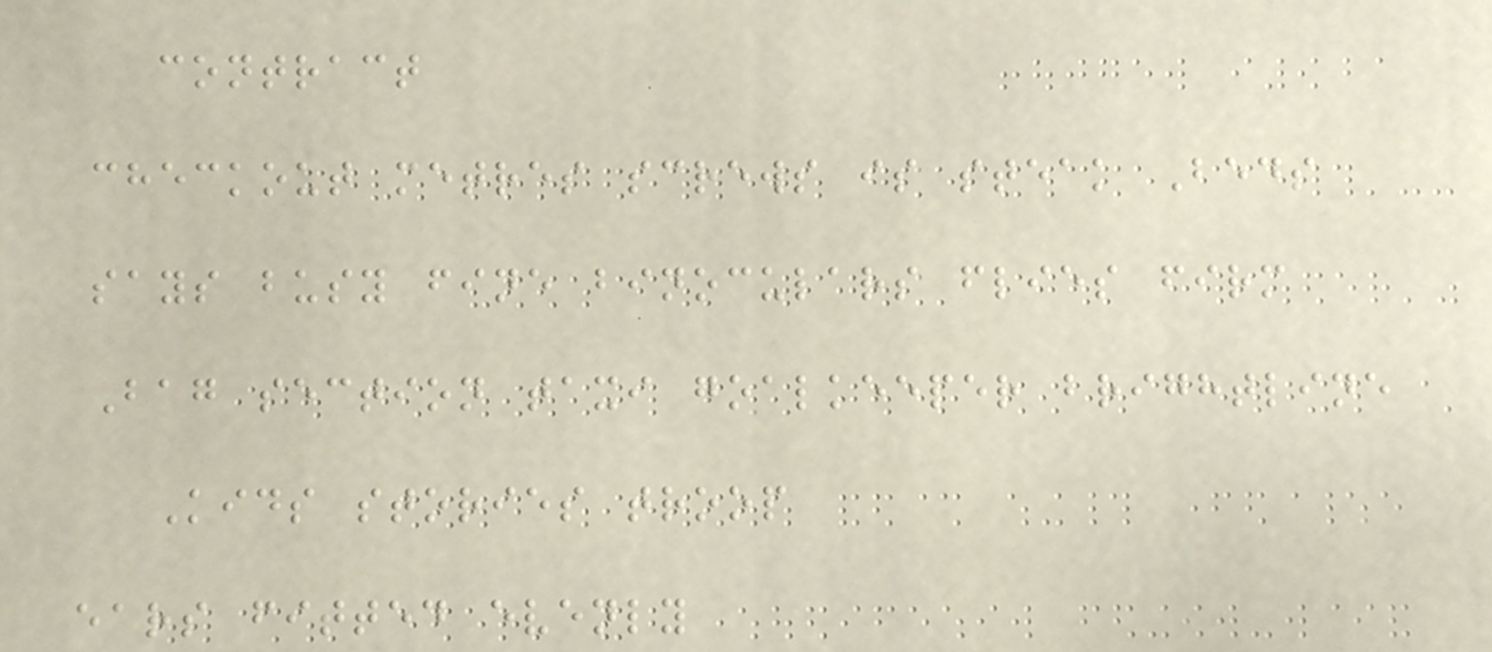contract
checkout metres screws is steak Beds
says busy fine binoculars flies firm
Bag section taxi goalkeeper brightline
Kids stories troop
ears fitted evenly
